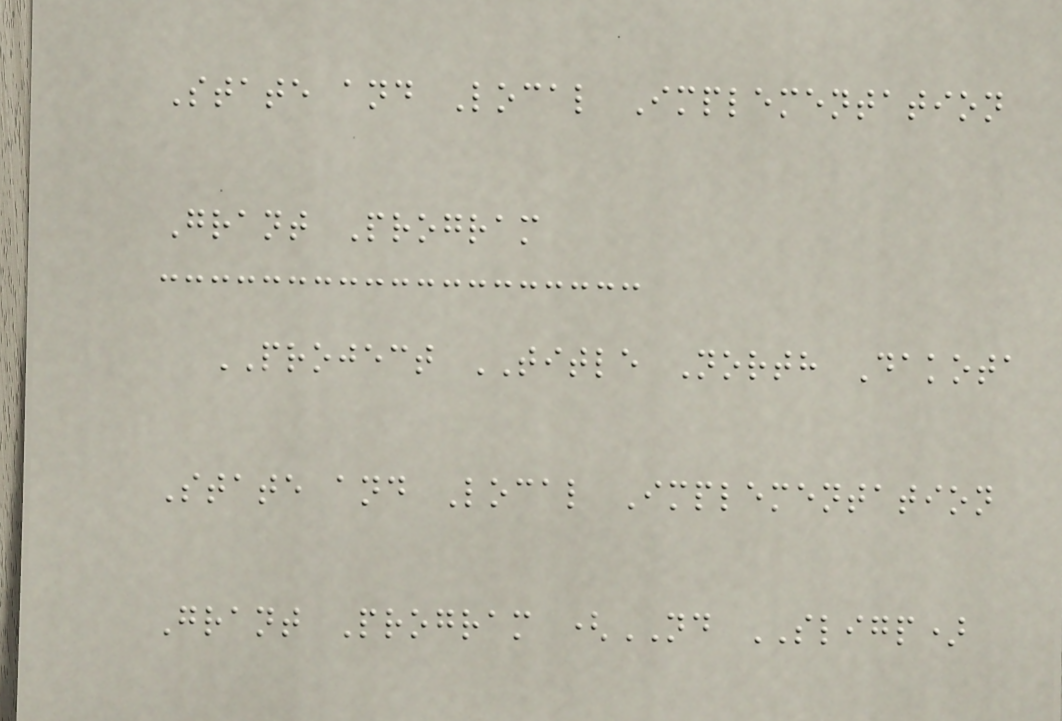State and Local Implementation
Grant Program
PROJECT TITLE North Dakota
State and Local Implementation
Grant Program (ND SLIGP)
